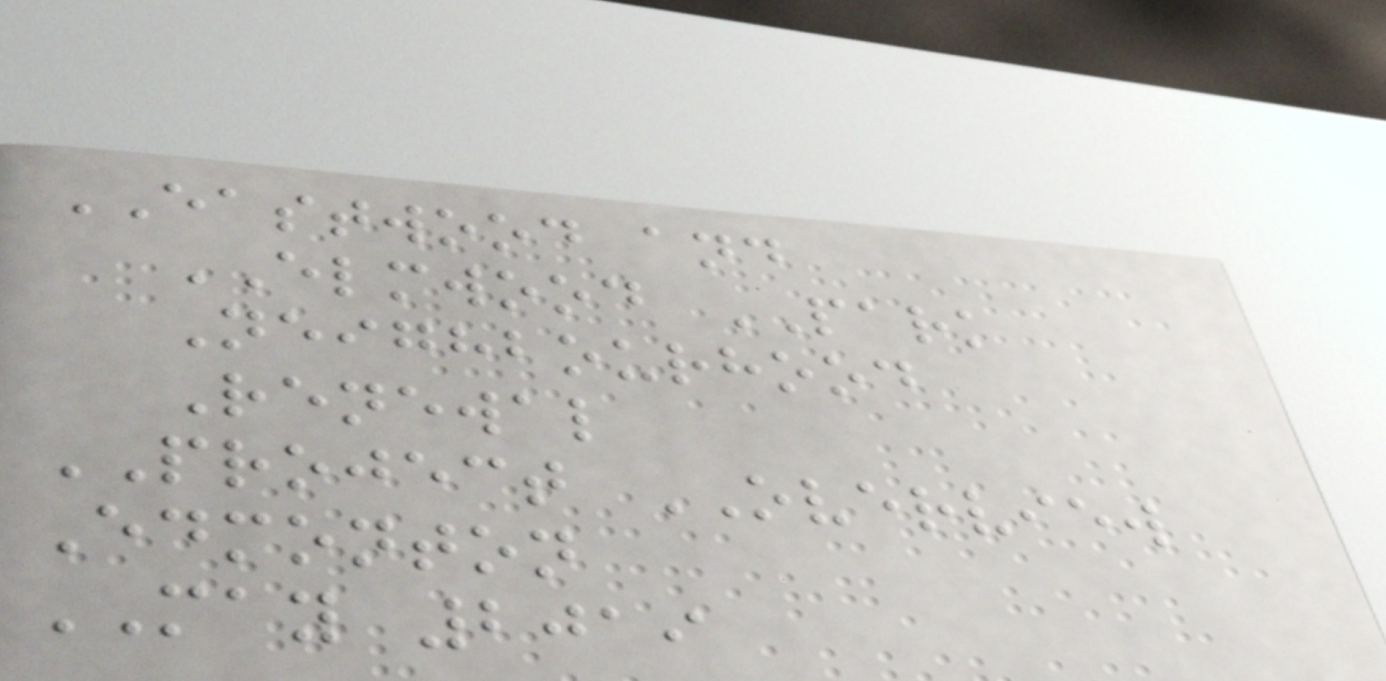EASTWOOD and
ELMWOOD PARK
Neighbourhood
Renewal
PROJECT OVERVIEW
Edmonton
MAY 2019
